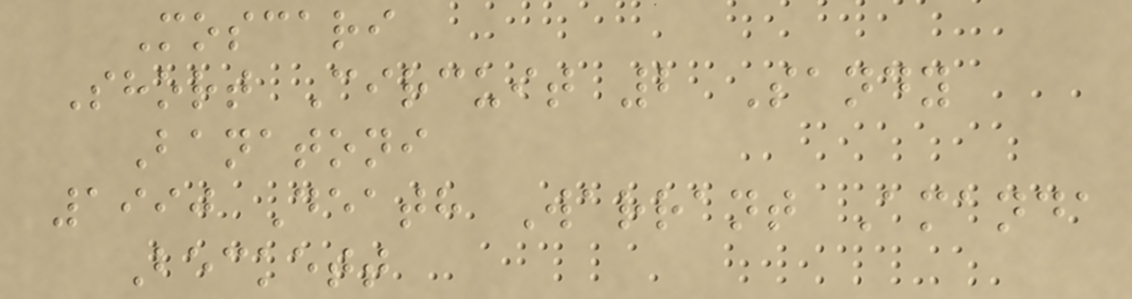Moscari
Short Circuit 2 Sandy
Banatoni
1990 Death Warrant Amanda
Beckett
